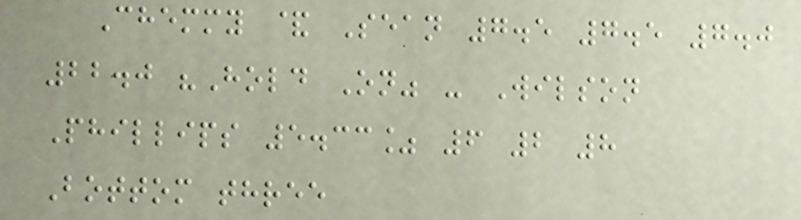Chemmy & Sean 7.5 7.5 7.0
22.0 "Hold On" - Wilson
Phillips 5.33% 6 2 8
Bottom three
